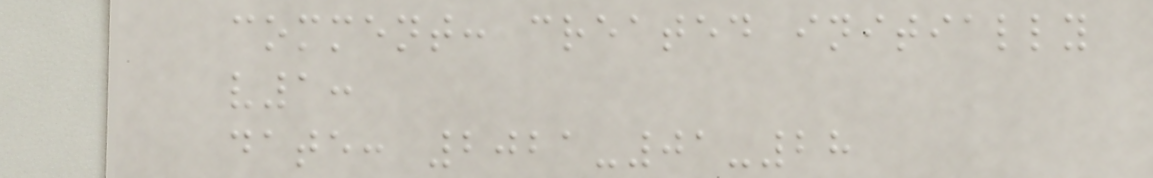comment: created initially
v1:
date: 2021-01-28
